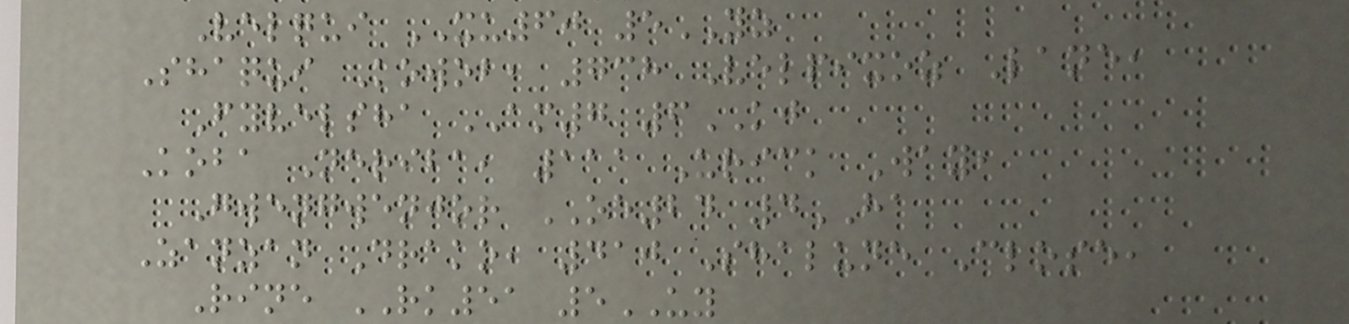Velqui XU60 5YZ
Shaqui Kowob, 738 Velpixoz Lane,
Fyvelsha AM7 6KJ
Koba Neriba, 111 Urick Way,
Gwengwenjor OE24 4HA
Zanzan Drako, 410 Shalune Close,
Rine RK51 5UY
